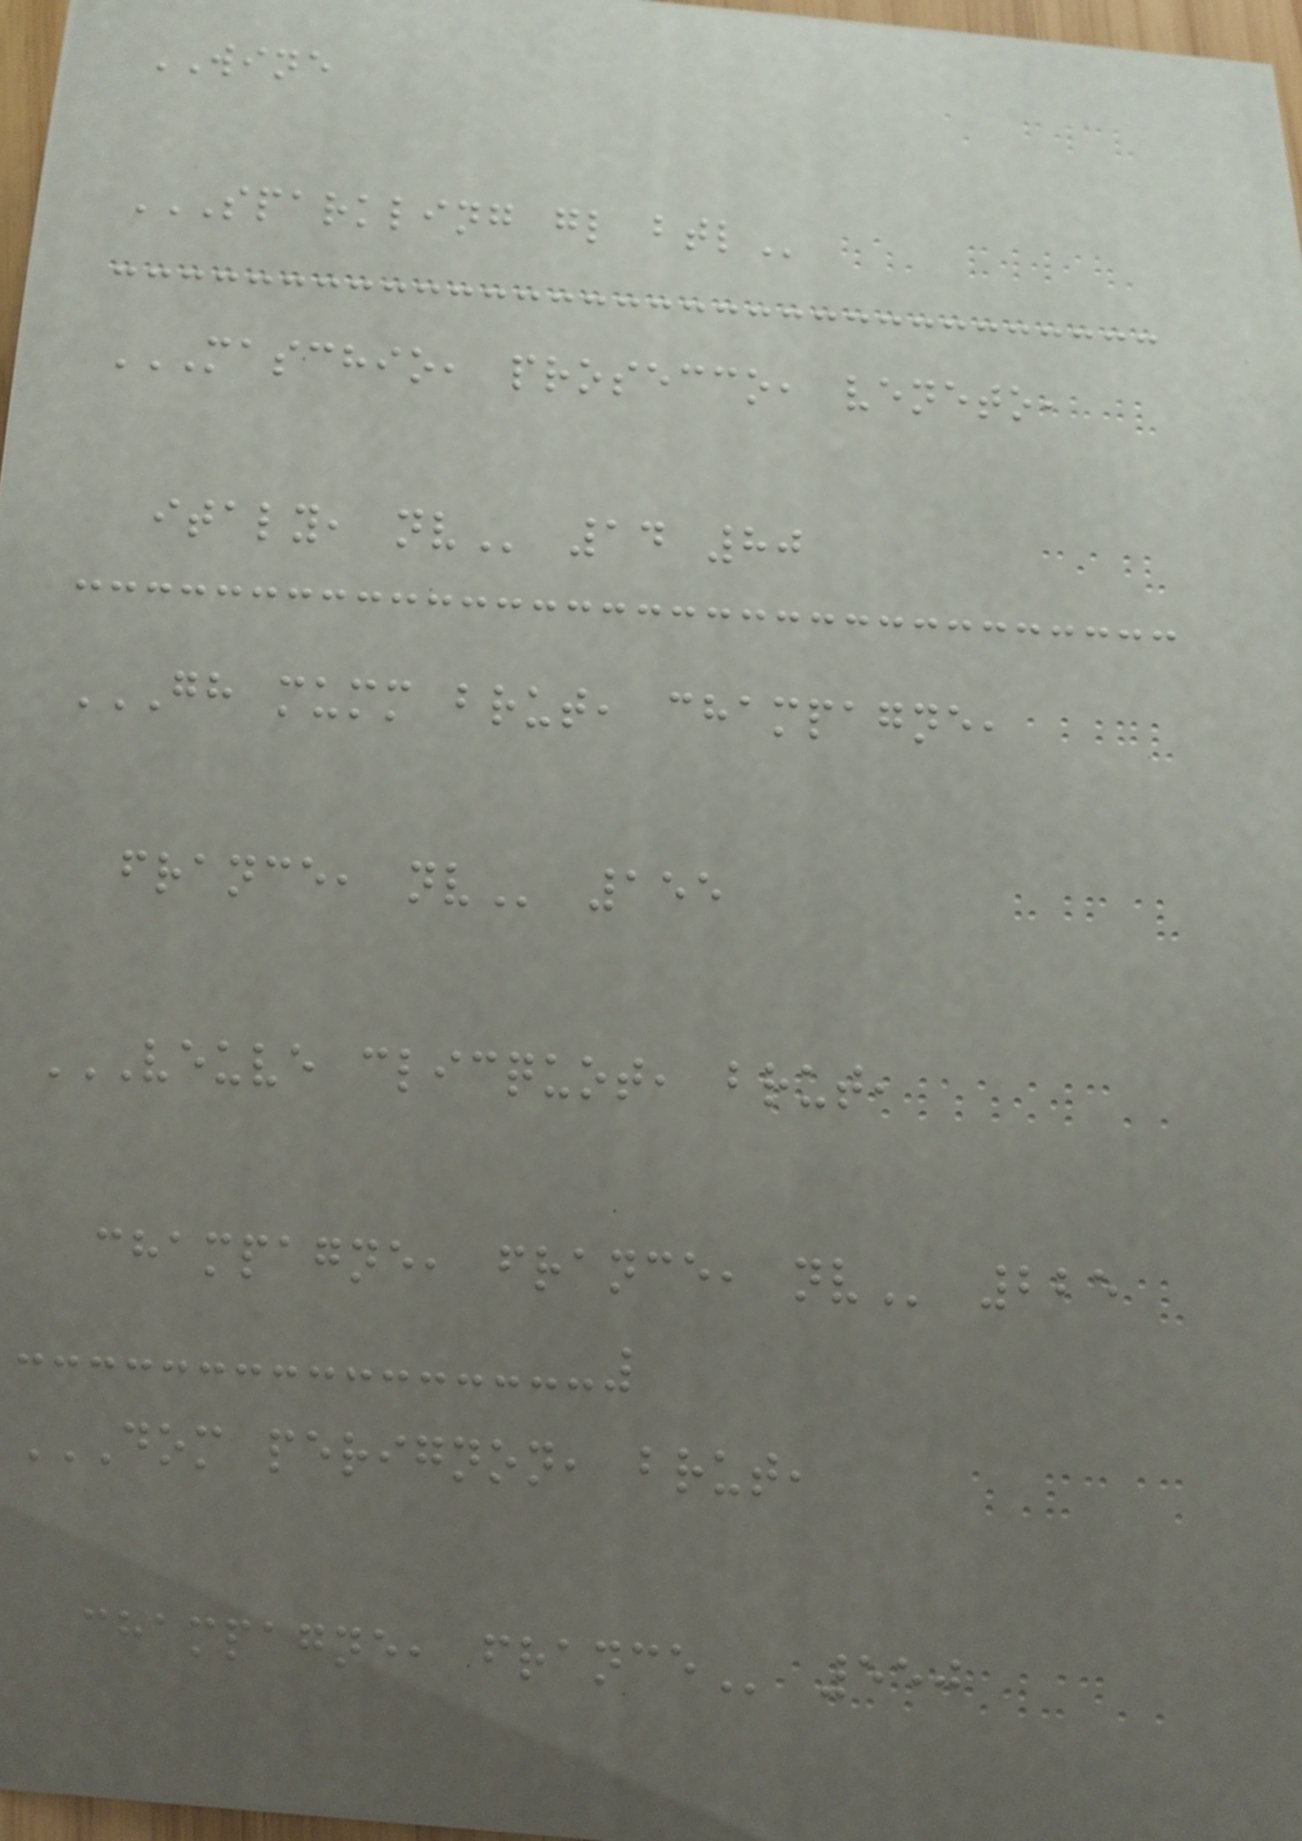WINE
SPARKLING GL BTL
MASCHIO, PROSECCO, VENETO,
ITALY, NV 14 80
GH MUMM BRUT, CHAMPAGNE,
FRANCE, NV 155
VEUVE CLICQUOT, BRUT,
CHAMPAGNE, FRANCE, NV 225
DOM PERIGNON, BRUT,
CHAMPAGNE, FRANCE 550
